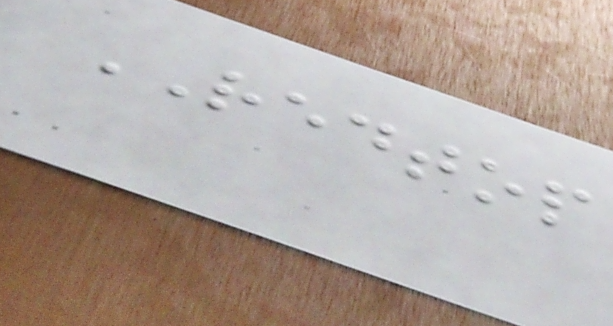REDTOP
